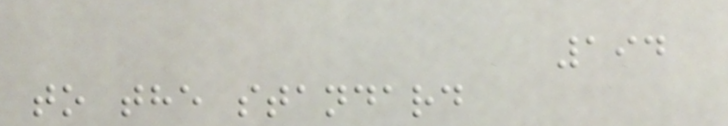194
to the standard
